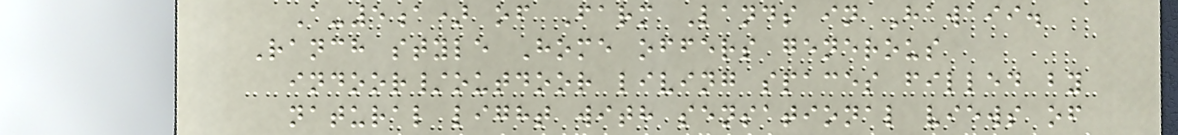A-5a) of Farm Lands in Hawaii.
Ranch style Home offers generous
indoor/outdoor living spaces filled by
natural light with sensational views of
